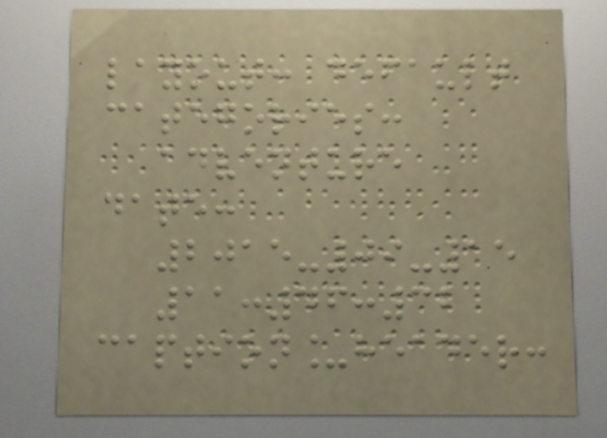layout: default
categories:
adventure
date:
2015-09-15
11:46:32
caption_header:
